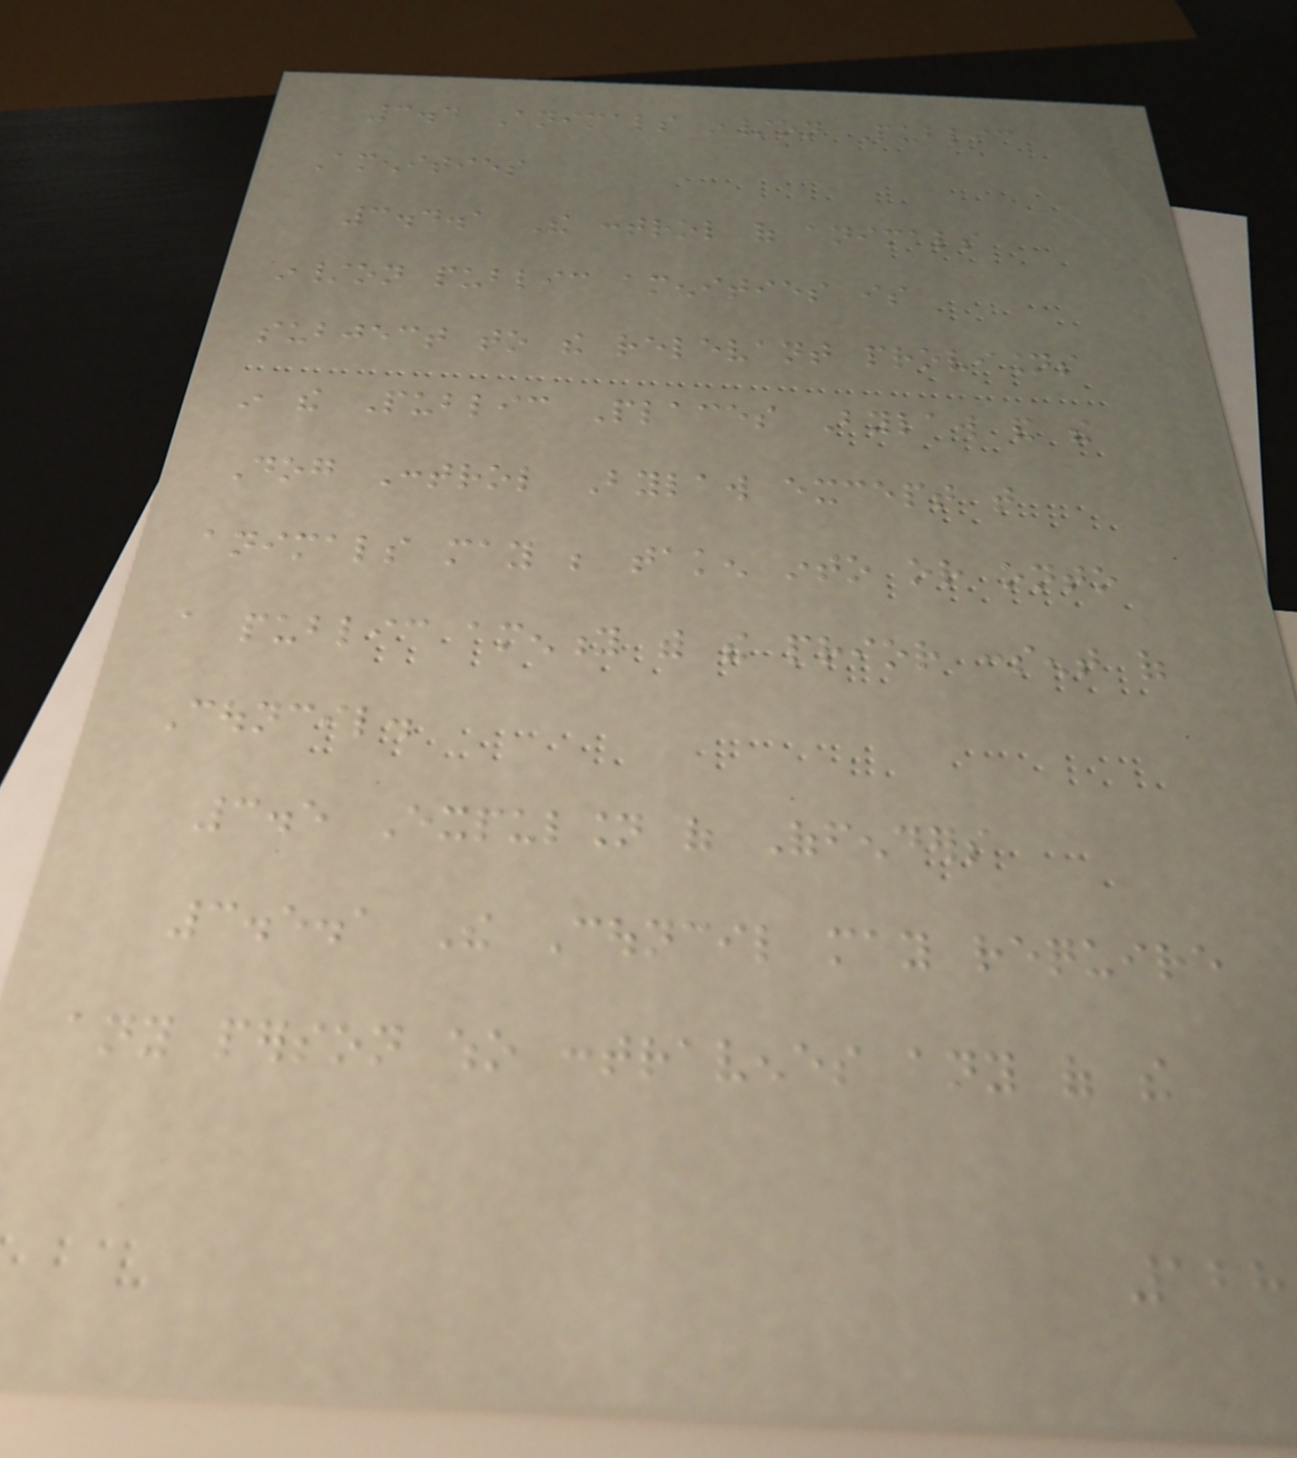3.4 Animals in/on Public
Amenities
3.4.1 The control of animals
in/on public amenities is
subject to the relevant provisions
in the Public Places Bylaw and the
Dog Control Bylaw except that
animals may be taken into or onto
a public amenity with the prior consent of
Council.
3.5 Expulsion of Offenders
3.5.1 The Council may require
any person who contravenes any of the
128
